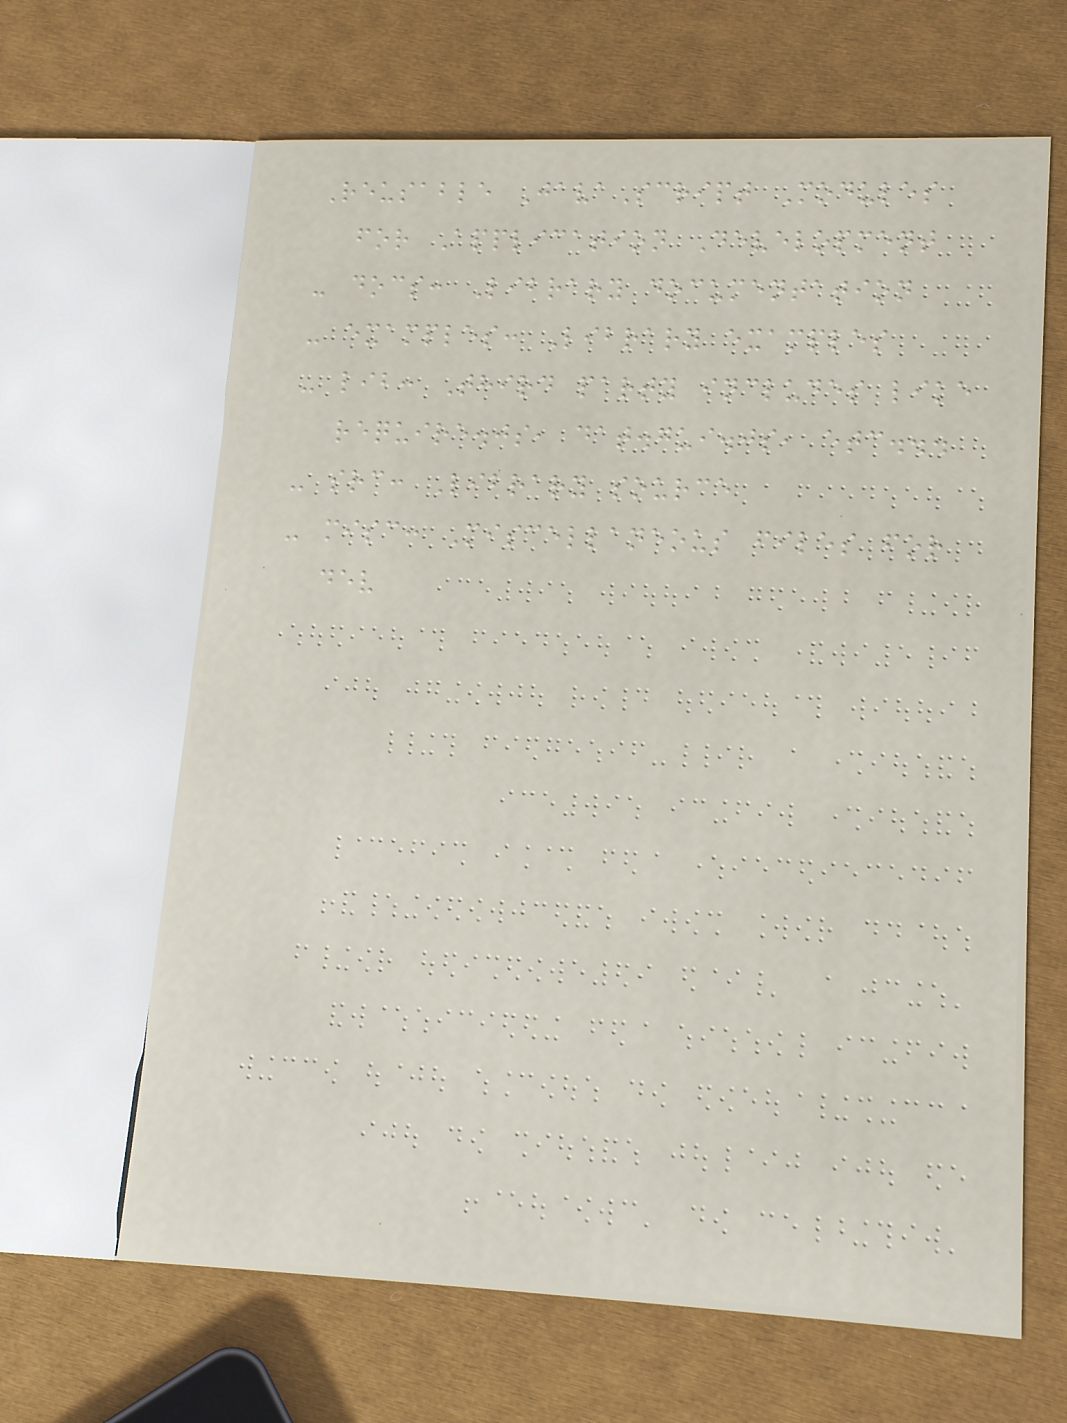Reusable JavaScript Modules
for Application Development
- docs: Library documentation
- examples: Library examples
- lib: Third party includes like
require.js, dat.gui.js, etc...
- src: Library source
- misc: Miscellaneous files for
dev
